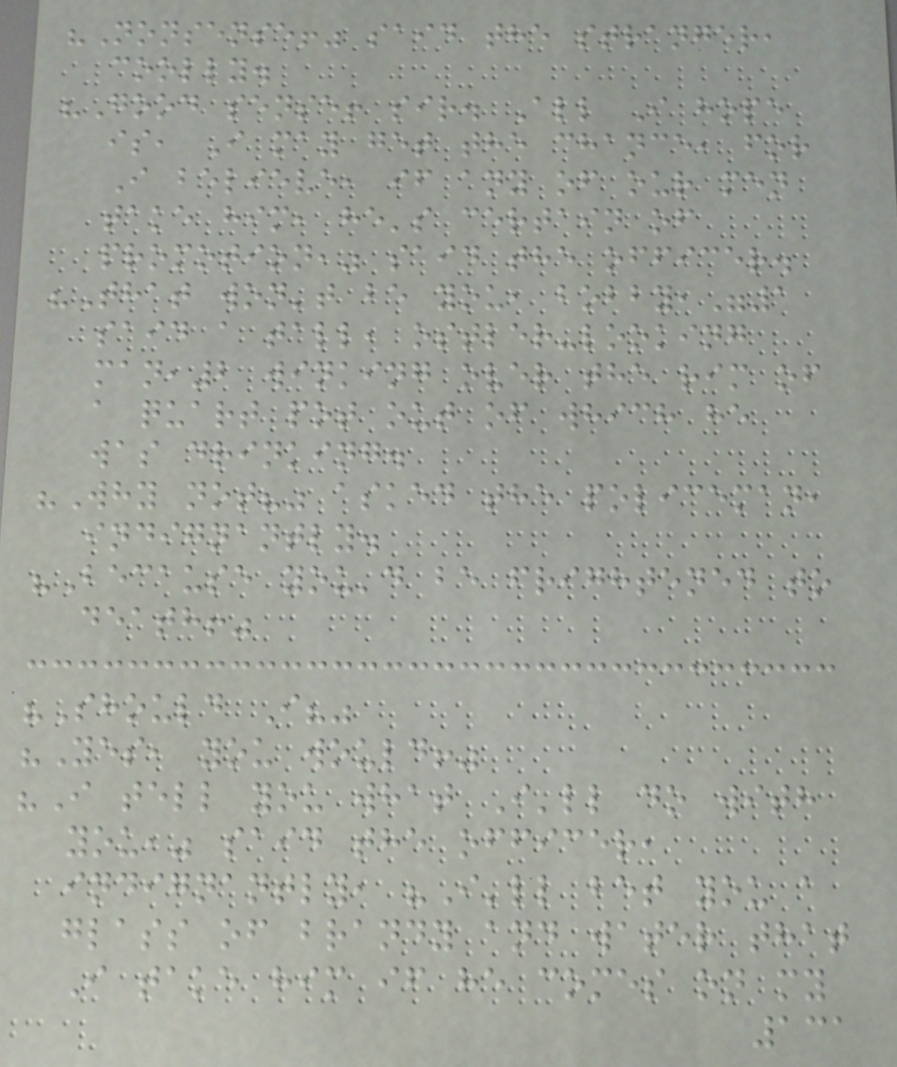"Nonsense!" said the stranger,
coolly.
"Good sense! sir. All I hope
is, I may get the chance, for
I believe, if any of our men
take him, he's certain of
promotion," said the officer.
"That won't be you, bobby,"1
said a tall, ostler-looking
man,2 winking over the rim of
a quart pot out of which he
was drinking.
"Why not?" asked the policeman,
indignantly.
"Because you'd be frightened to
death!"
"Should I?"
"Yes, you would!"
"I tell you what I'll do with
you," said the officer,
indignantly, "I'll bet you a
glass of brandy and water that
I take him if he comes on my
131
